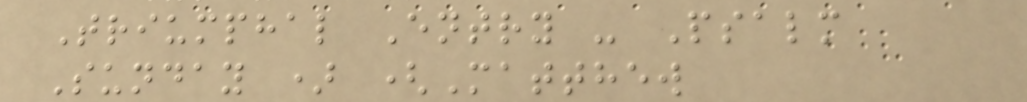Triumphal Entry - Psalm
Sunday ) (Matthew
